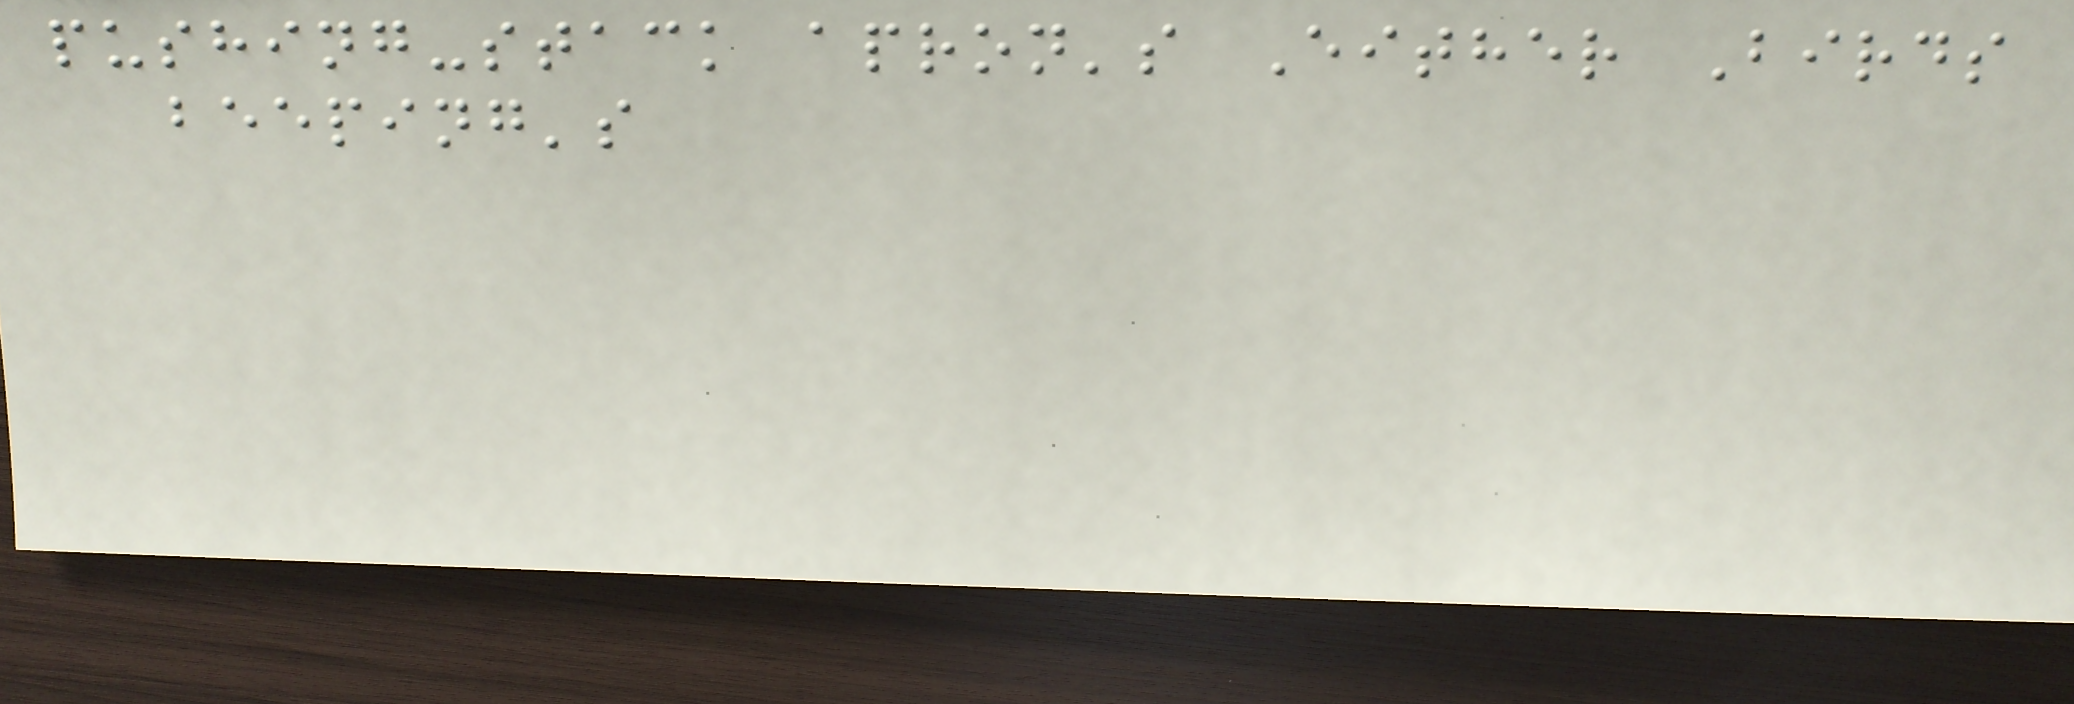pushing-stack apron's Either Birds
beeping's
